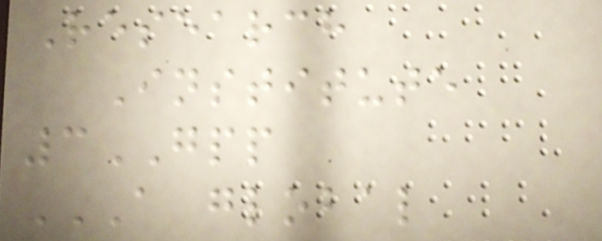Research
Institute
3GPP
A GLOBAL
